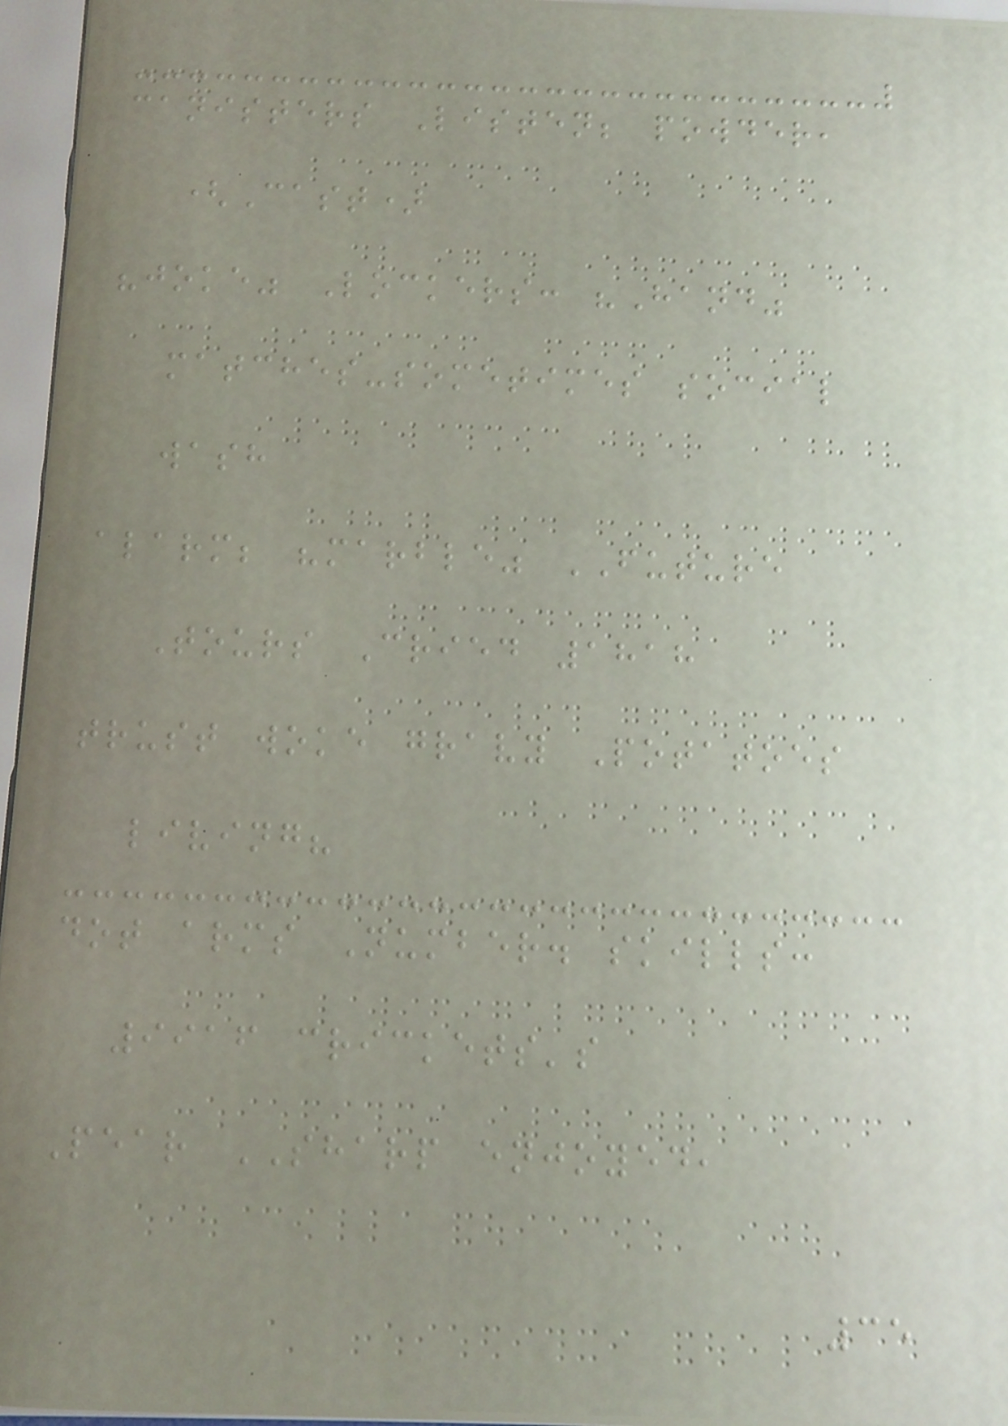canisters Listen; powder,
(Cast)
"joke" Lockers: "Hand"
matches-sometimes social
wash
alarm; "marble" FUTURE
Tours Cried 1818
trust woke gravy Potatoes
living?
dot arms Number. skills:
9916 crickets's
Pear SHARP enjoyed,
35
